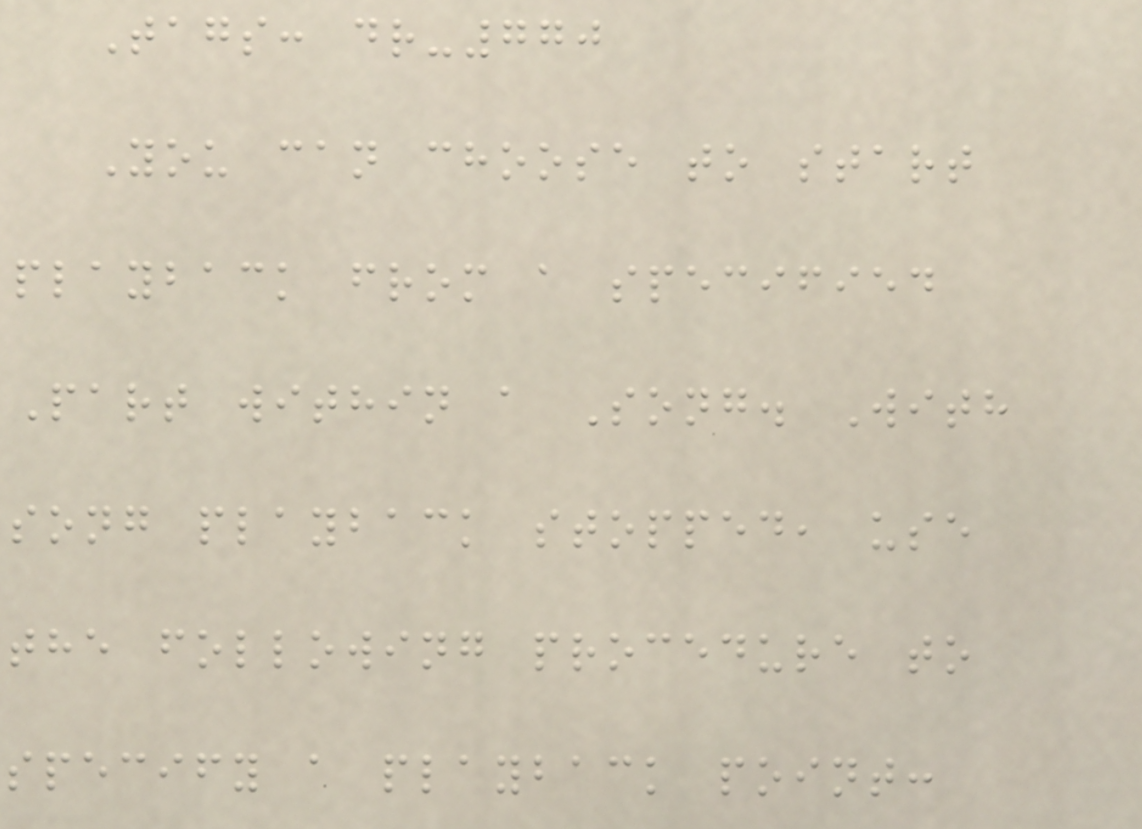Tags: dr-770
You can choose to start
playback from a specified
Part within a Song. With
song playback stopped, use
the following procedure to
specify a playback point:
